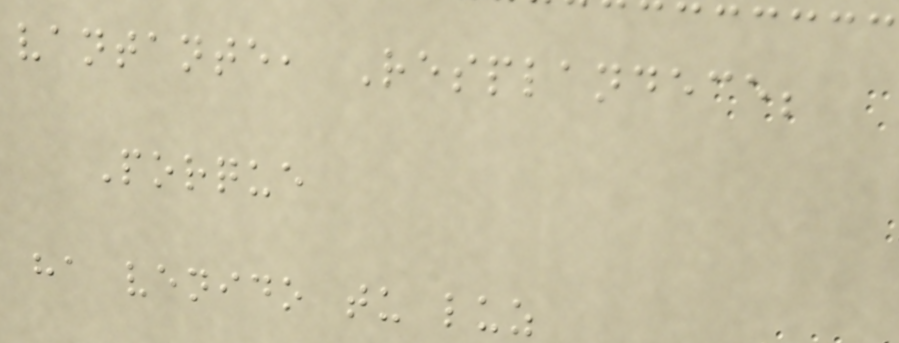vantante, Resplandece;
Porque
ha venido tu luz
